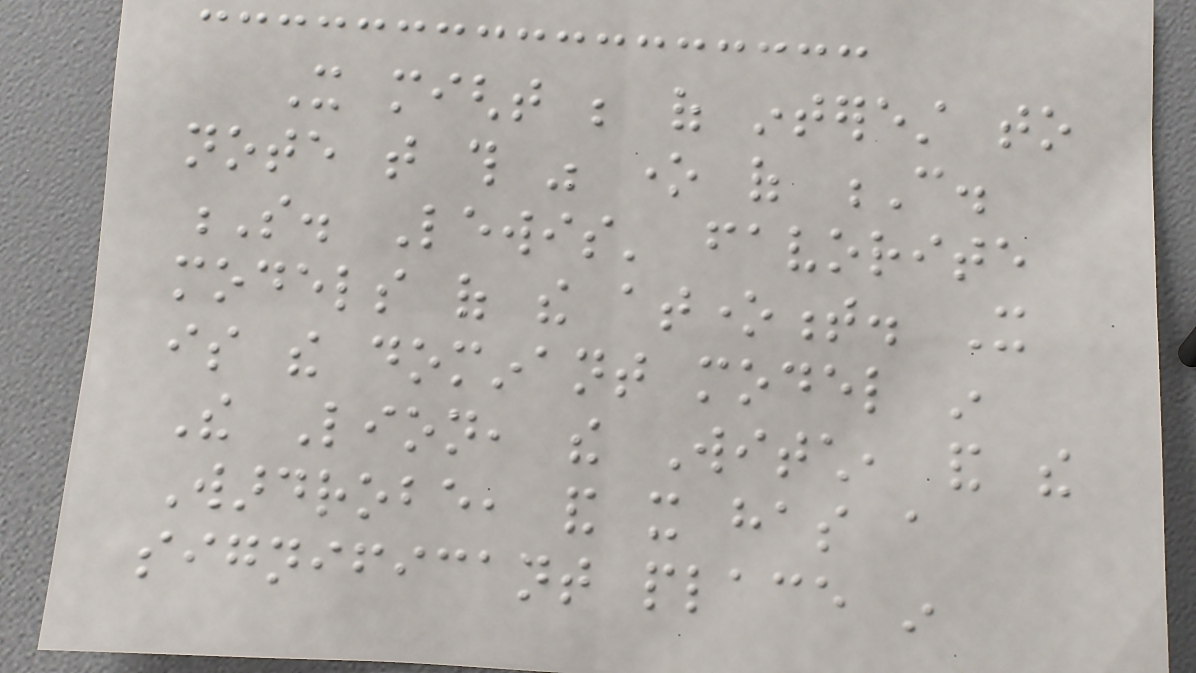It might be of interest to
note that this was one of C.
S. Lewis' favorite
models of the atonement. It
is the dominant model in
The Lion, the Witch, and the
Wardrobe, and it has a
significant place in
